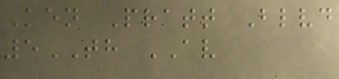Ken Pratt Blvd
5TH AV
